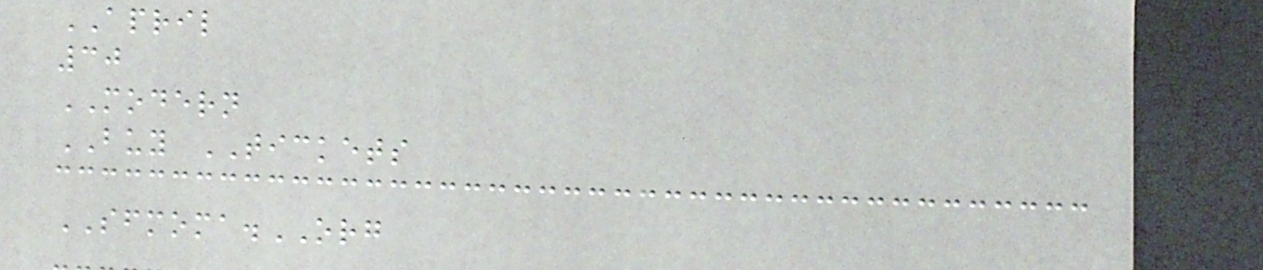APRIL
30
MODERN
BUY TICKETS
SFMOMA.ORG
